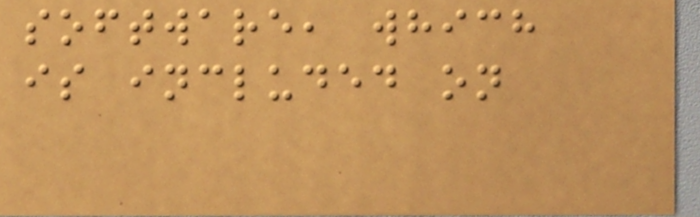software, which
is included on
